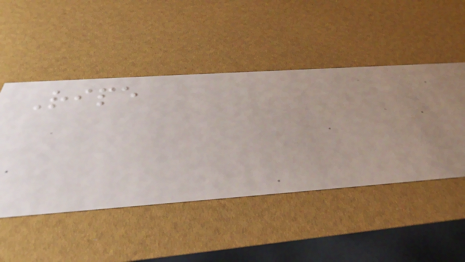Ripe
